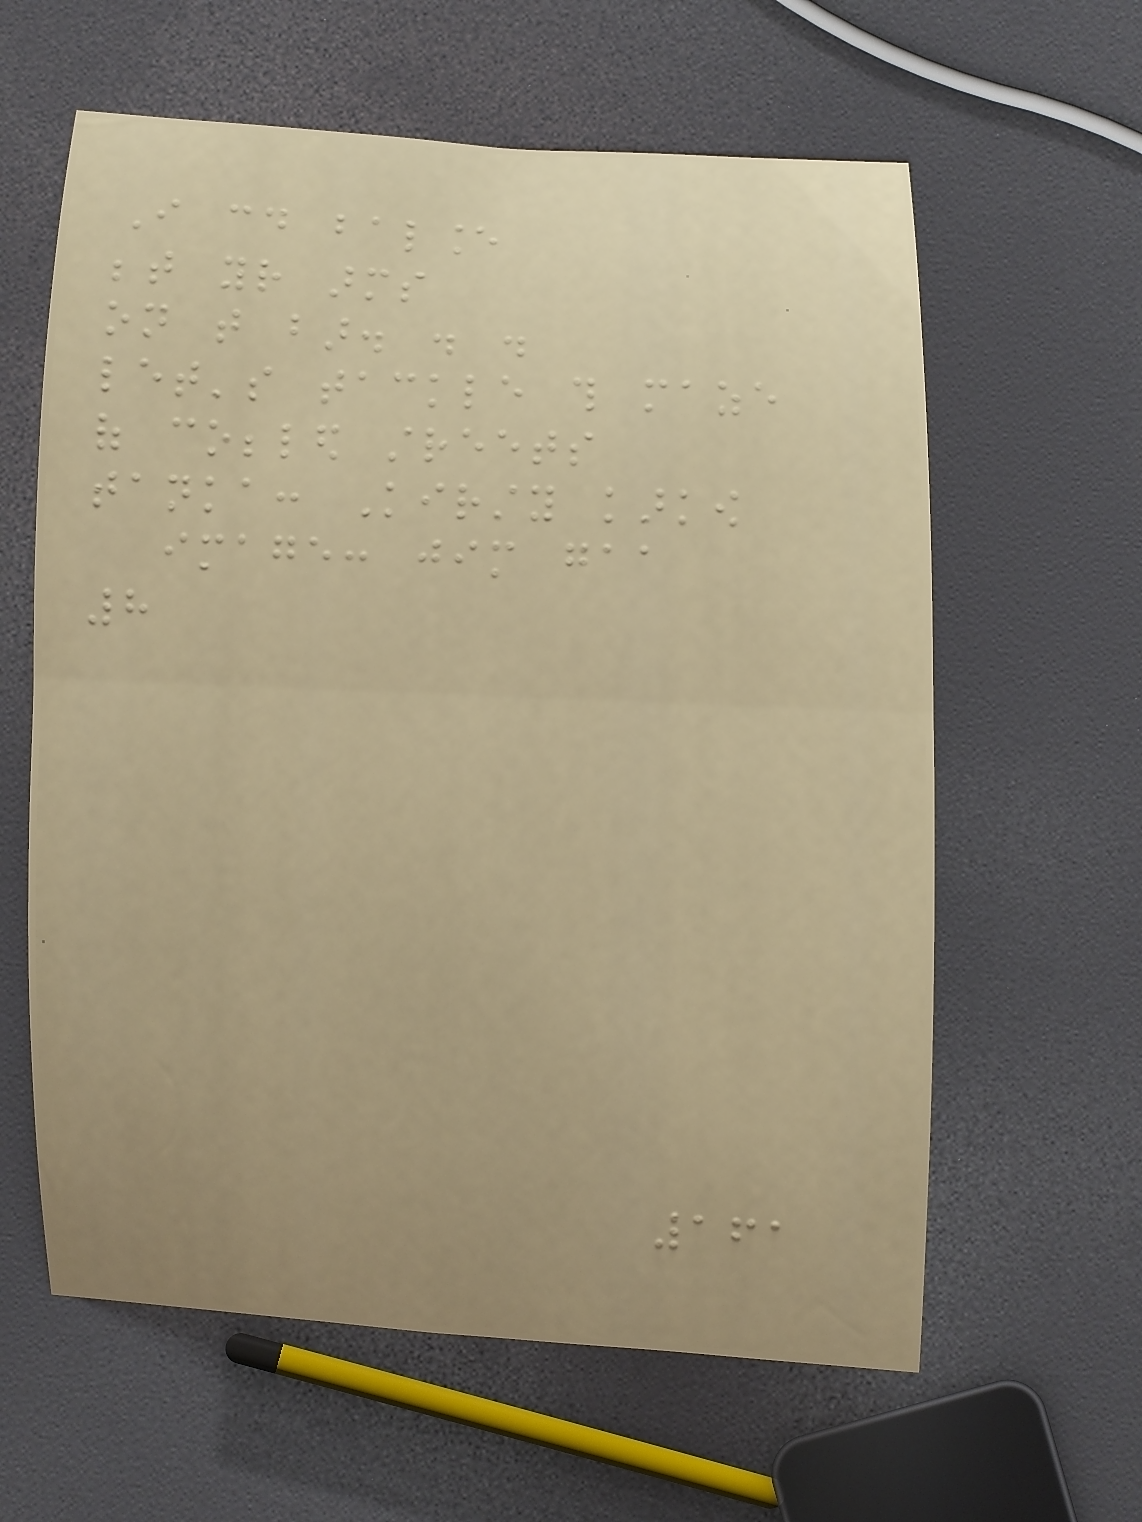I could balance
between your arms
on that bar. . .
let's tackle this maze
of cobbled streets
tanka: Kirsty karkow
image: jim gaa
8
161
